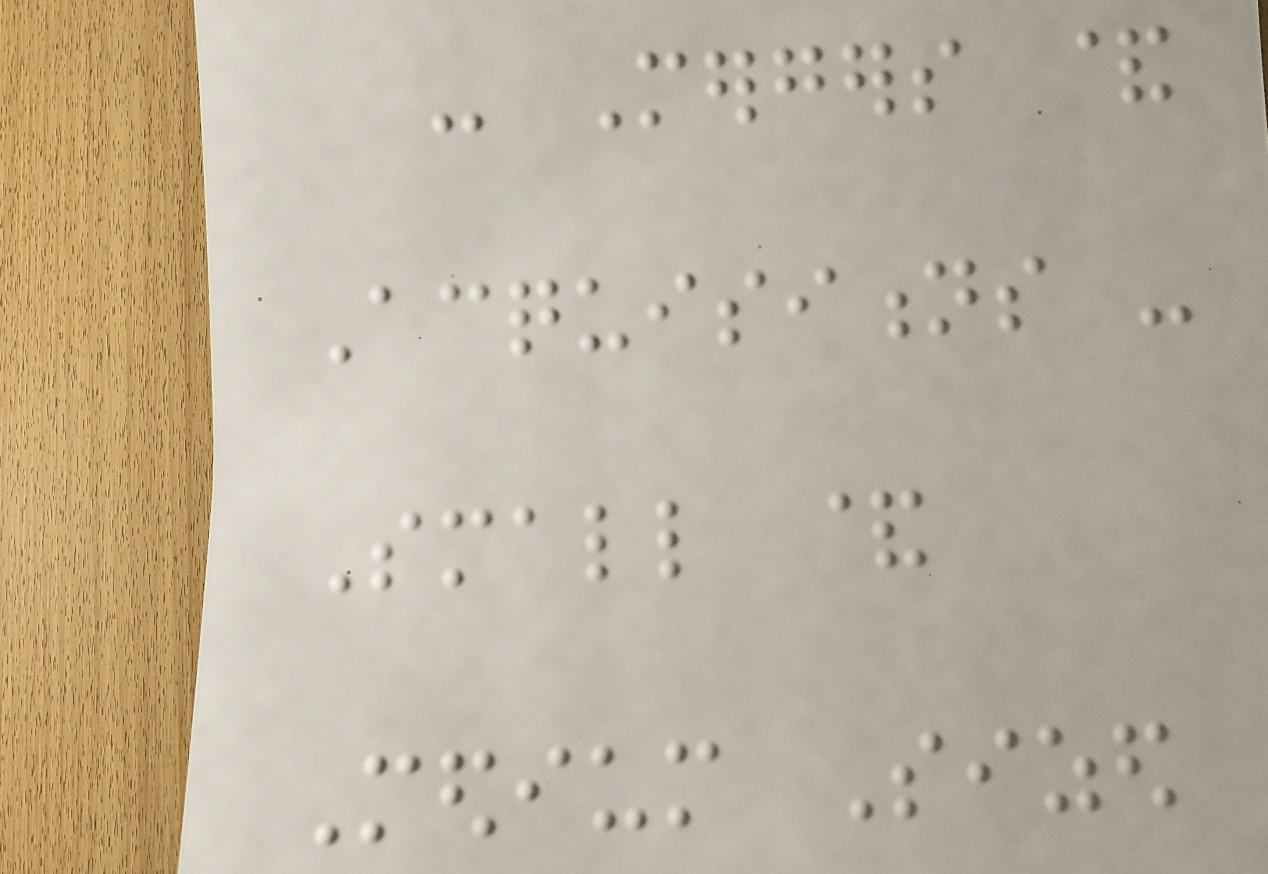- Mergers &
Acquisitions -
Small &
Medium Sized
